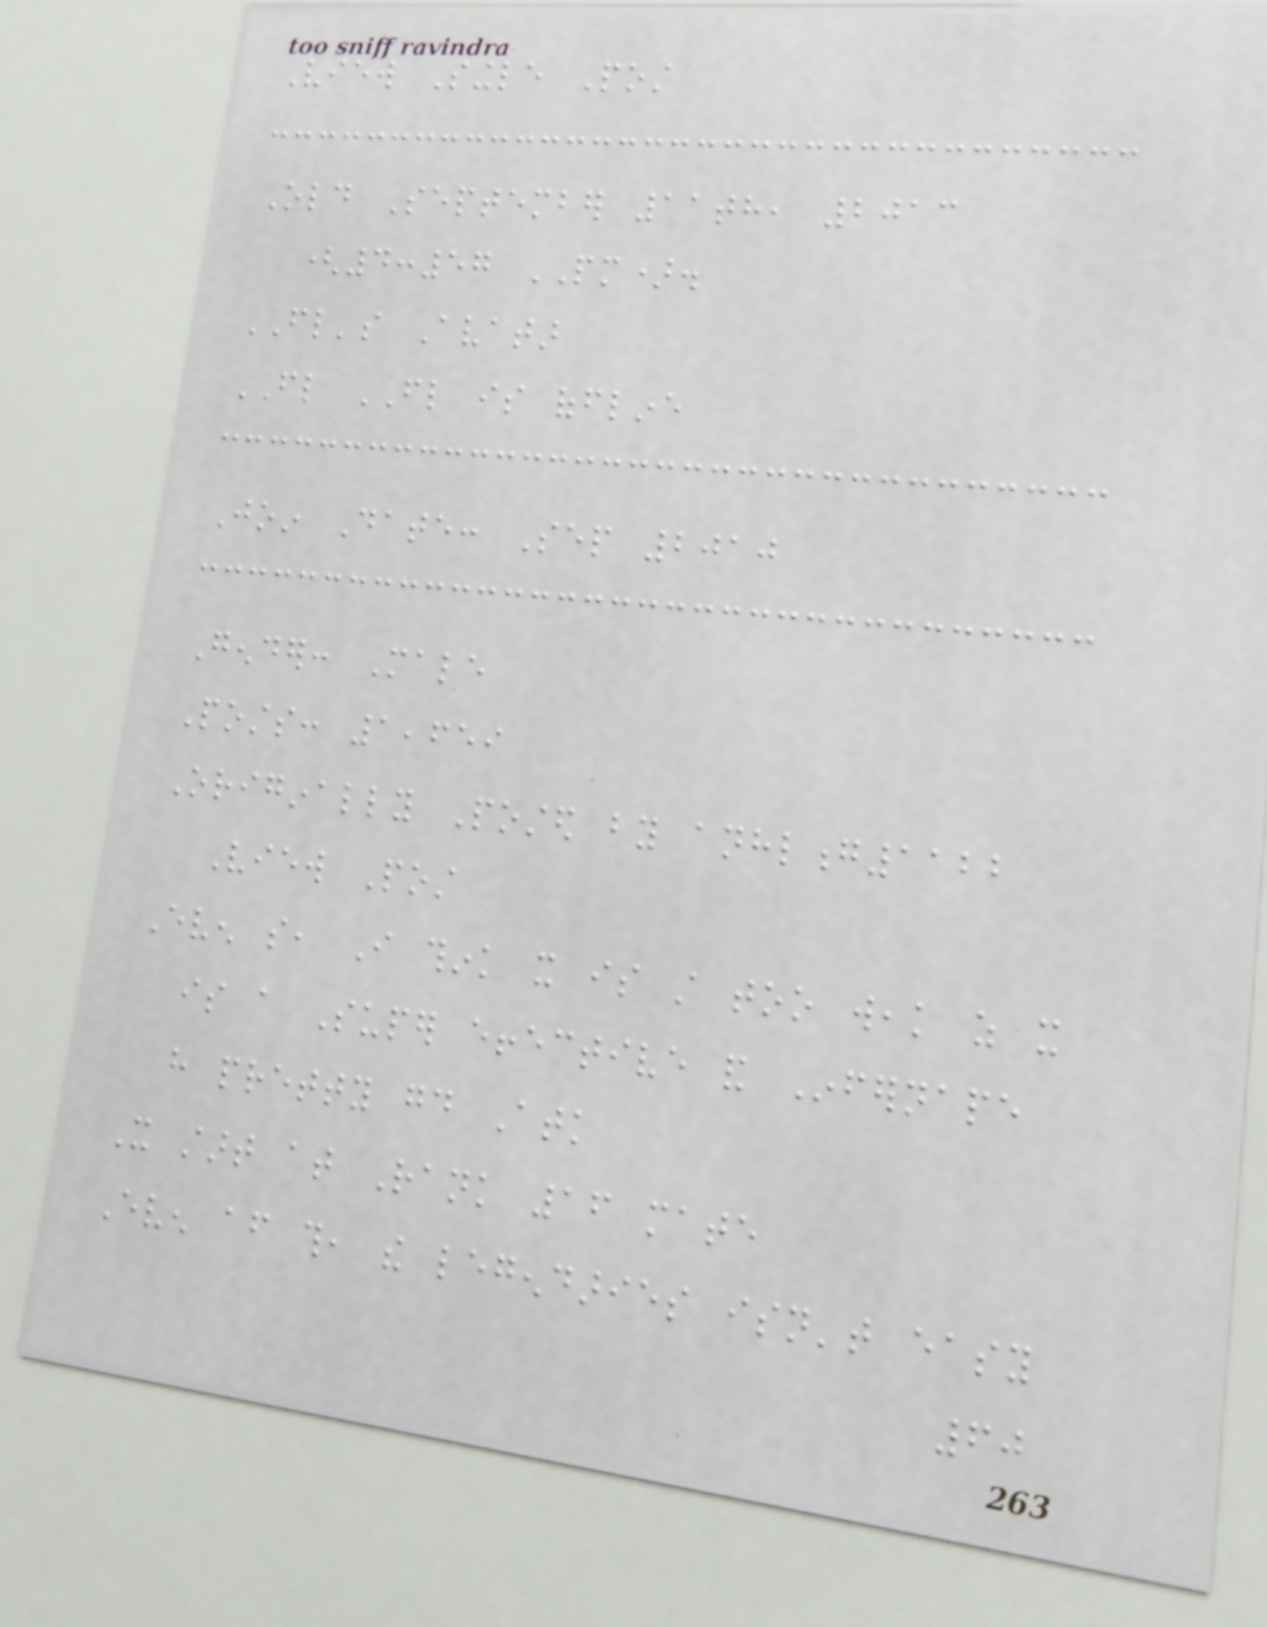View Single Post
Old September 11th, 2013
(4:57 PM).
FL's Avatar
FL FL is offline
Join Date: Sep 2010
Gender: Male
Posts: 1,659
Originally Posted by anhlong1122
View Post
Even so, I think it is still too weak as it
is a Super effective and Infernape
have pretty good Atk
It start at Rank 16 mate
Even after this, the legendaries isn't easy
60
